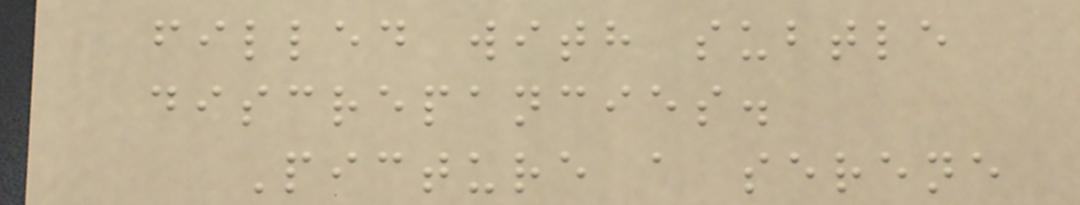filled with subtle
discrepancies.
Picture a serene
